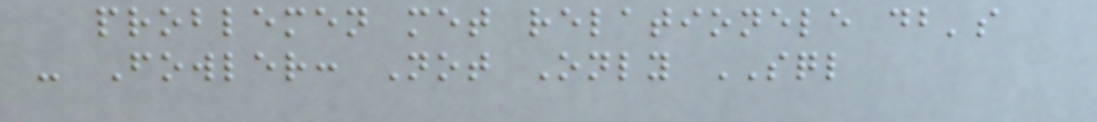problemen met relationele db's
- Fowler: Not Only SQL
